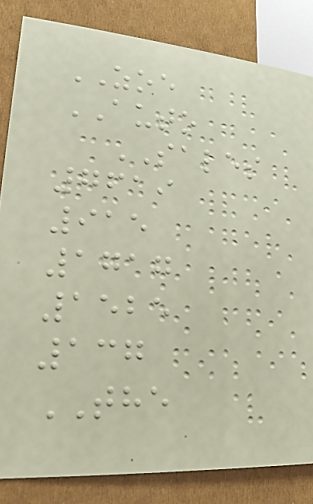ZOE
AUTO
SALES
7619
915
1717
1525
137
THE
